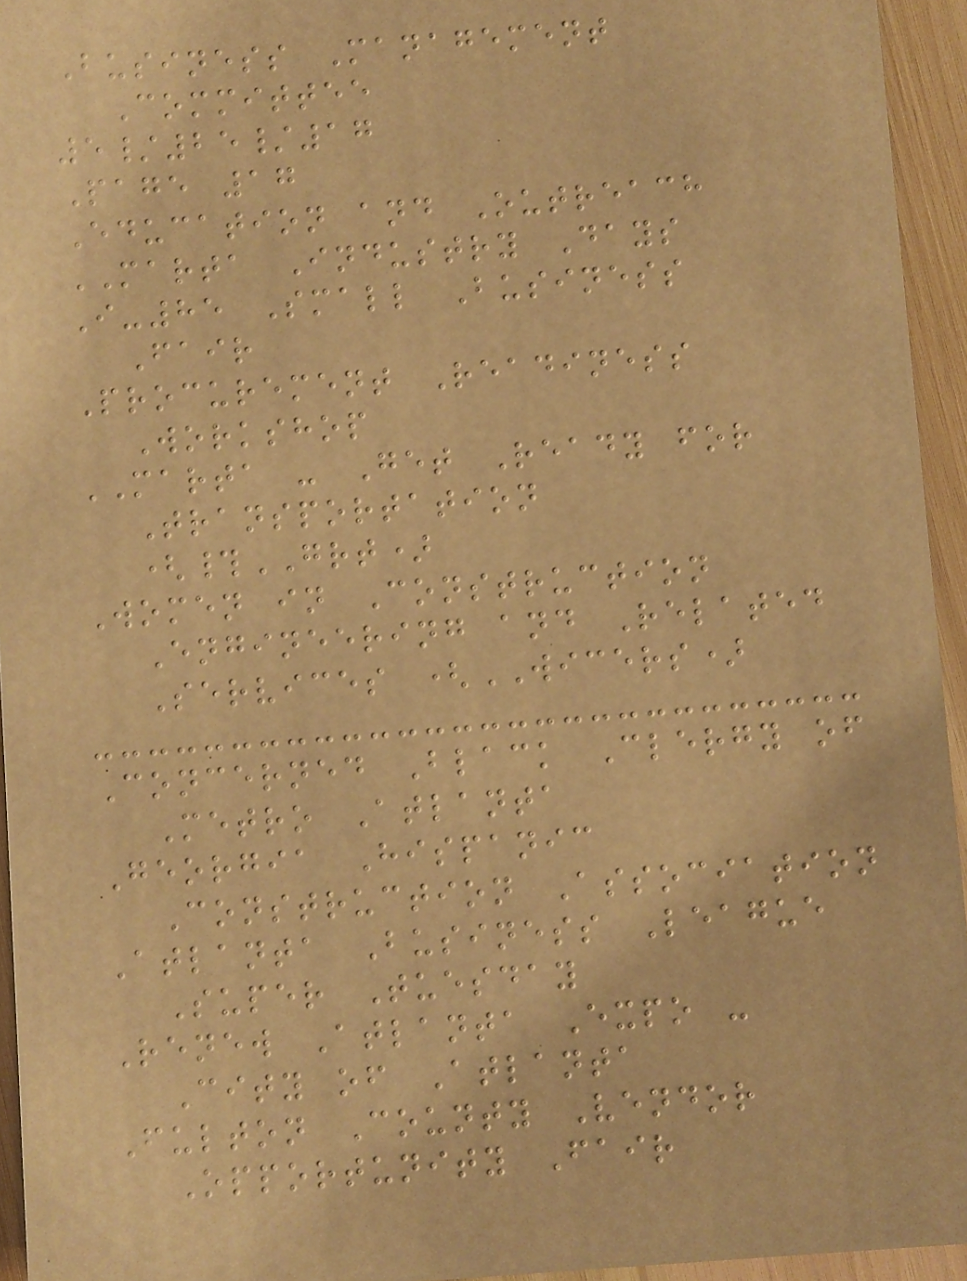Business Management
Committee
5/25/17
Page 17
Education and Outreach
MARTA Industry Days
I-85 Small Business
Fair
Procurement Readiness
Workshop
MARTA - Get Ready for
Transportation
(#GRT)
Women in Construction
Engineering and Related
Services (WICERS)
Concerned Black Clergy of
Metro Atlanta
Georgia Hispanic
Construction Association
Atlanta Business League
Super Tuesday
Renew Atlanta Expo -
City of Atlanta
Fulton County Vendor
Opportunity Fair
